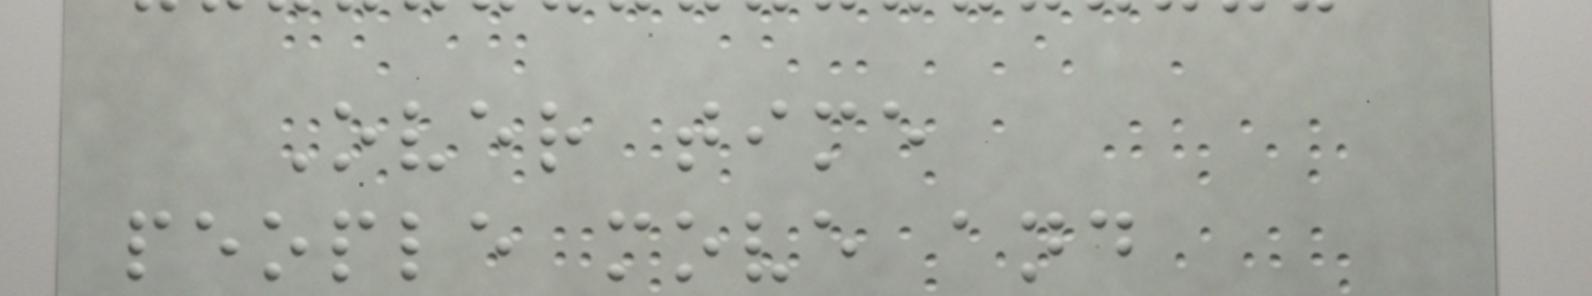Over time
people move and
